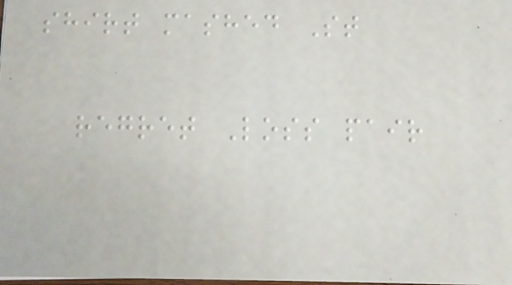shirt mashed St
regret Loss pair
